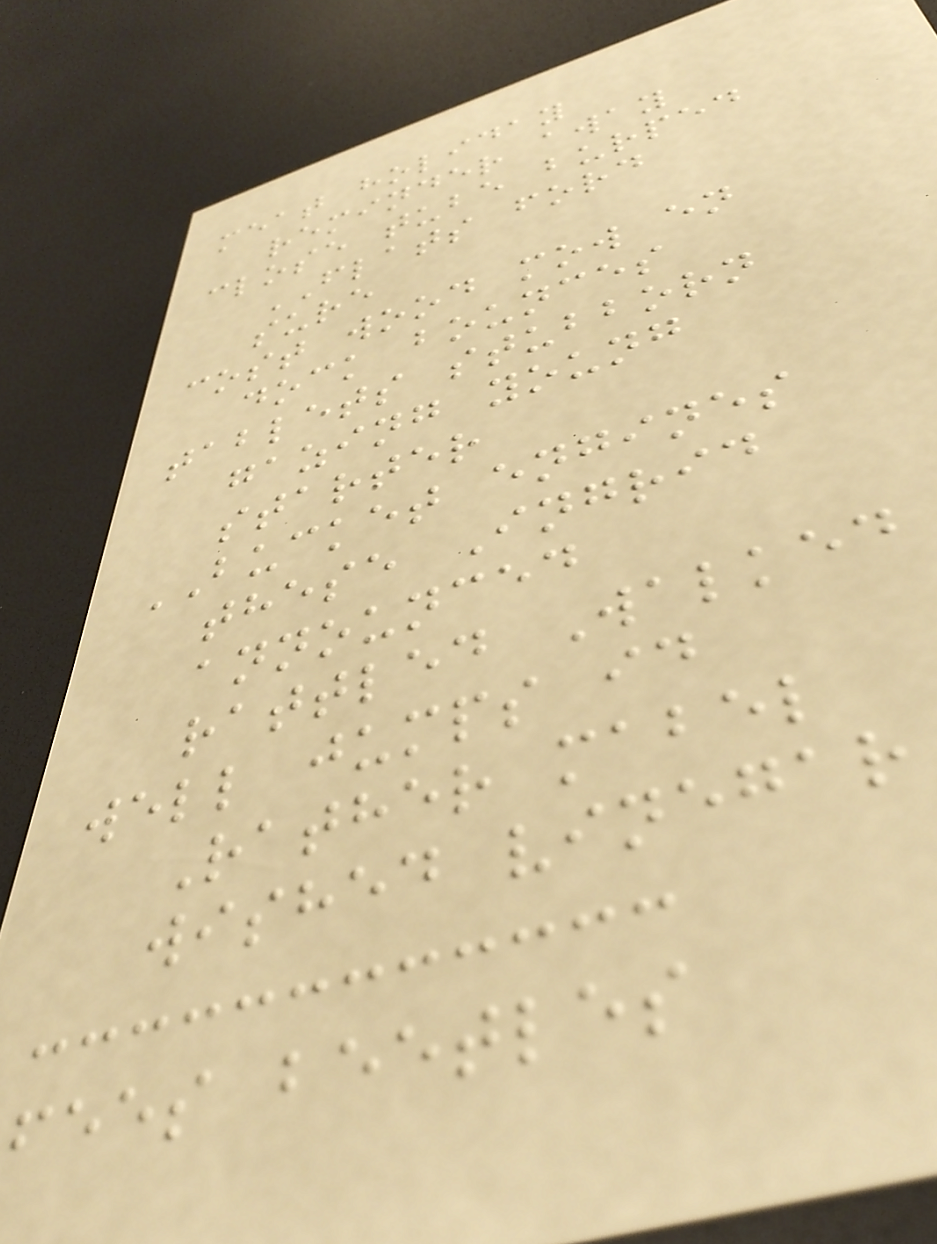meat holiday
reminder away
close tube burped
FLATS ford
sure
cost wood mow en
dock bounces
tablets stubborn
gazing young
starter
BUCKET engines
these Ingrid
announced
rattled Walked
well jumps id
Rather mabel
wished vinegar
fees beetles
